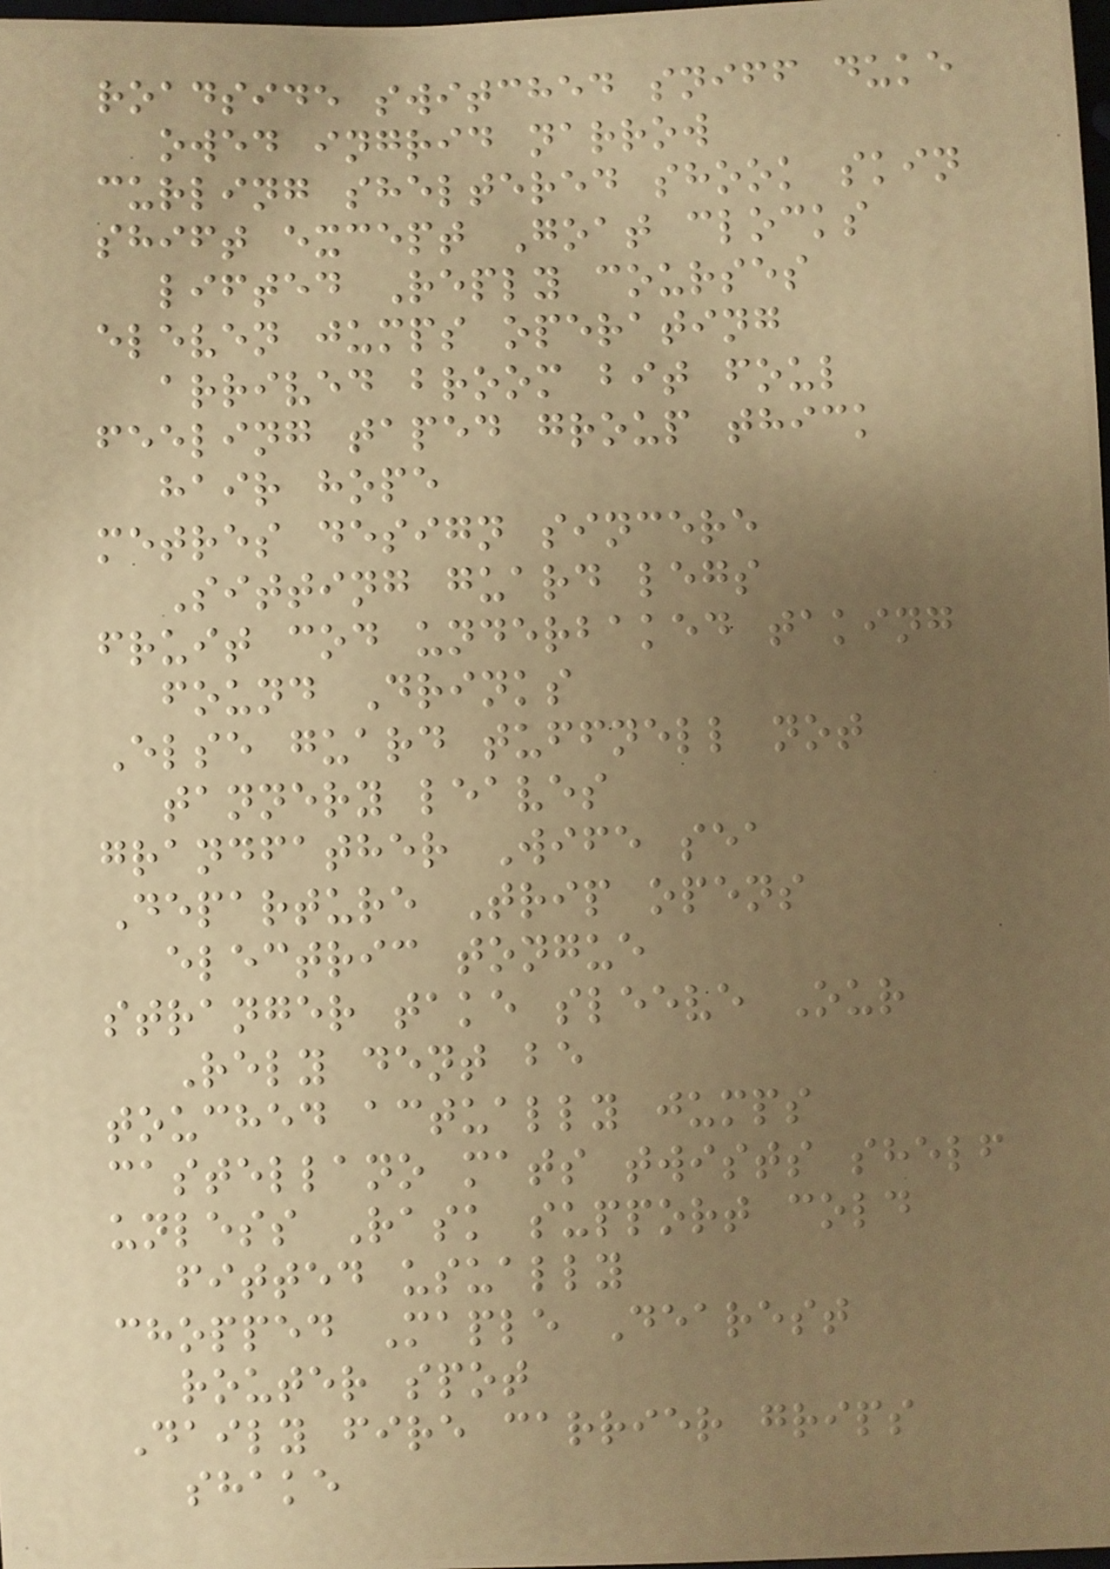roadside switched sniff duke
owed ingrid narrow
curling sheltered shook skin
shift except Goat clocks
lifted Reply courses
eleven jumps operating
arrived broom bit foul
feeling taped group thick
hair hope
metres design sincere
Sitting guard legs
fruit cod underbaked taking
found Drinks
Else guard tuffnell not
tannery leaves
grandfather Wife sea
Departure Trip opens
electric tongue
stranger take sleeve Our
Rely dent be
touched actually jumps
castellano mats twists shelf
unless Rask support cold
fitted usually
chopped Maple Dearest
router spot
Daily fire carrier grips
shake
